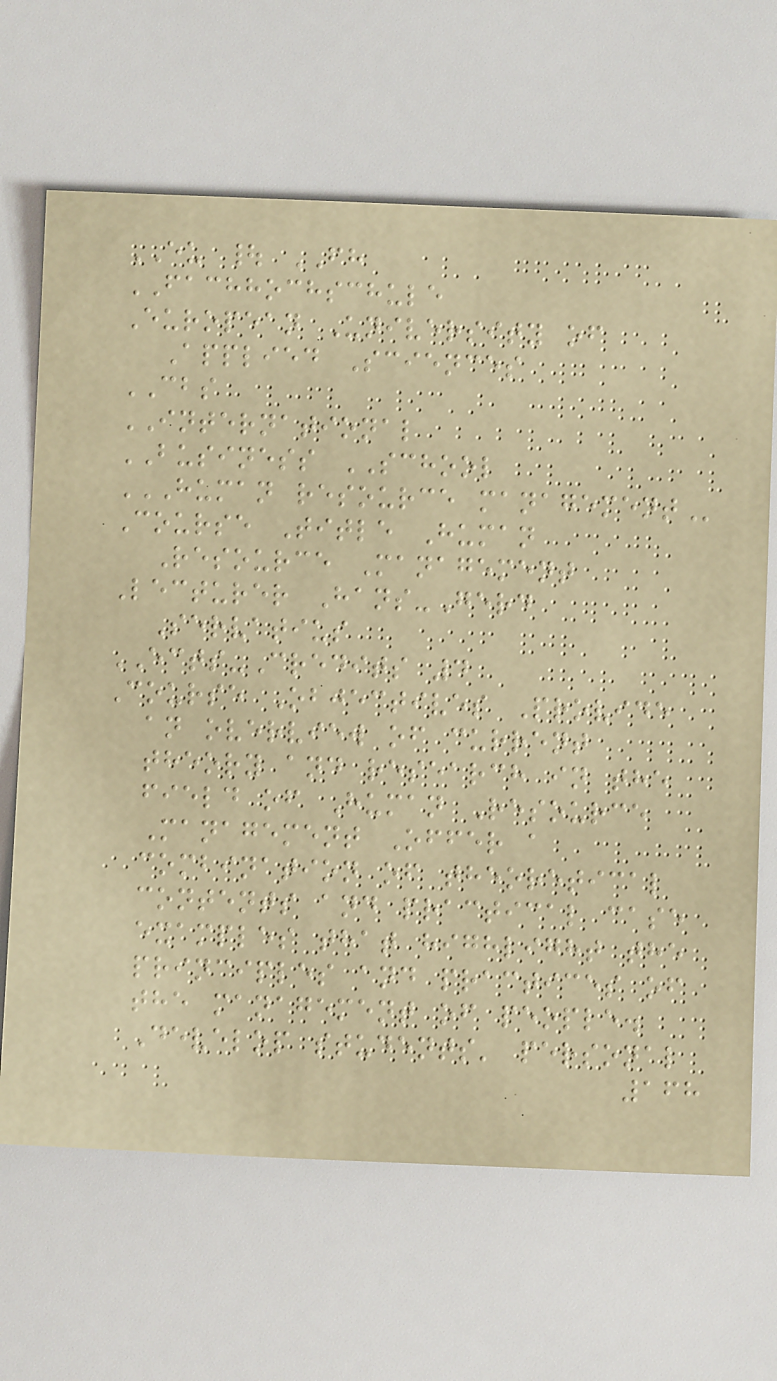EU | FH
FACHHOCHSCHULE
European University of
Applied Sciences
CBS
INTERNATIONAL
BUSINESS SCHOOL
HUMAN RESOURCE MANAGEMENT
Course Title Human
Resource Management
Lecturer Hans-Gerd
Servatius
ECTS-Credits 4
Course Objectives Provide
an overview of current
theory and research in the
field of Human Resource
Management Offer a
combination of theoretical
contents and practical case
examples that highlight the
principles and practices of
the management of people.
Develop students' personal
168
